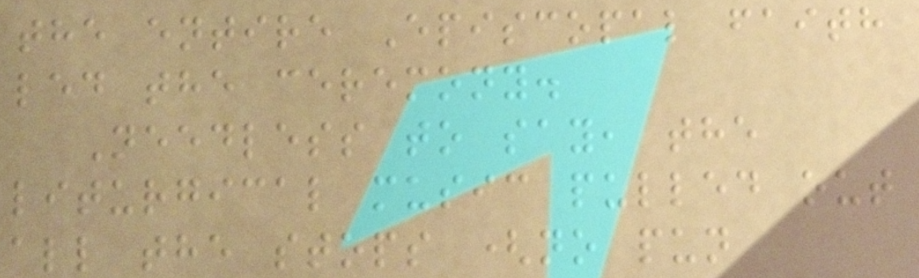the entire Episcopal faith
led the ceremony.
Needless to say, the
liturgical music pulled out
all the stops (no pun
